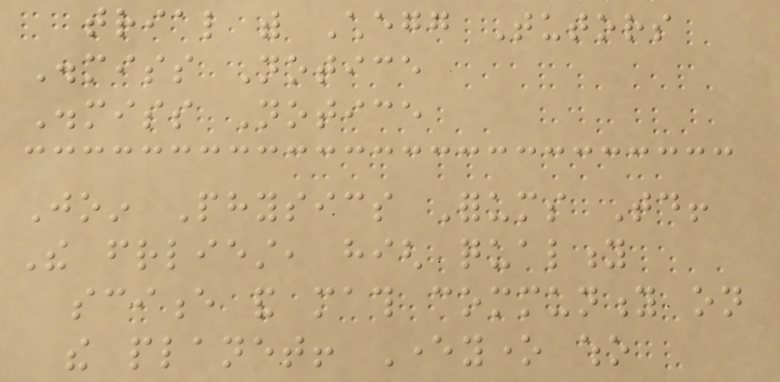trial with Chegg Tutors
Dismiss Notice
Dismiss Notice
Join Physics Forums Today!
The friendliest, high quality
science and math community on
the planet! Everyone who
